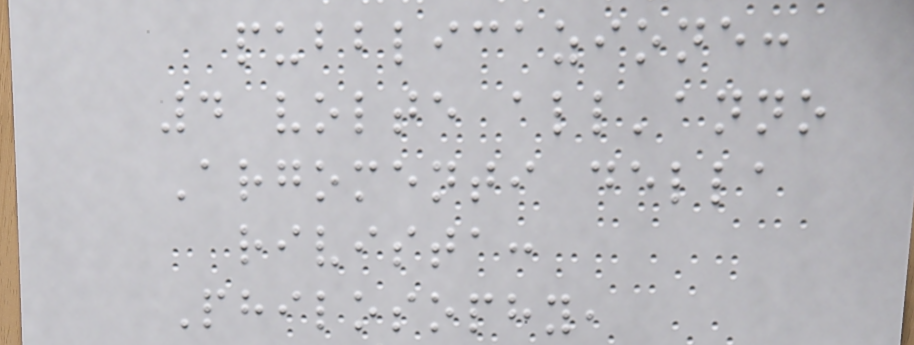pubblicazione:
4 volte all'anno
Argomenti della
rivista:
Philosophy,
